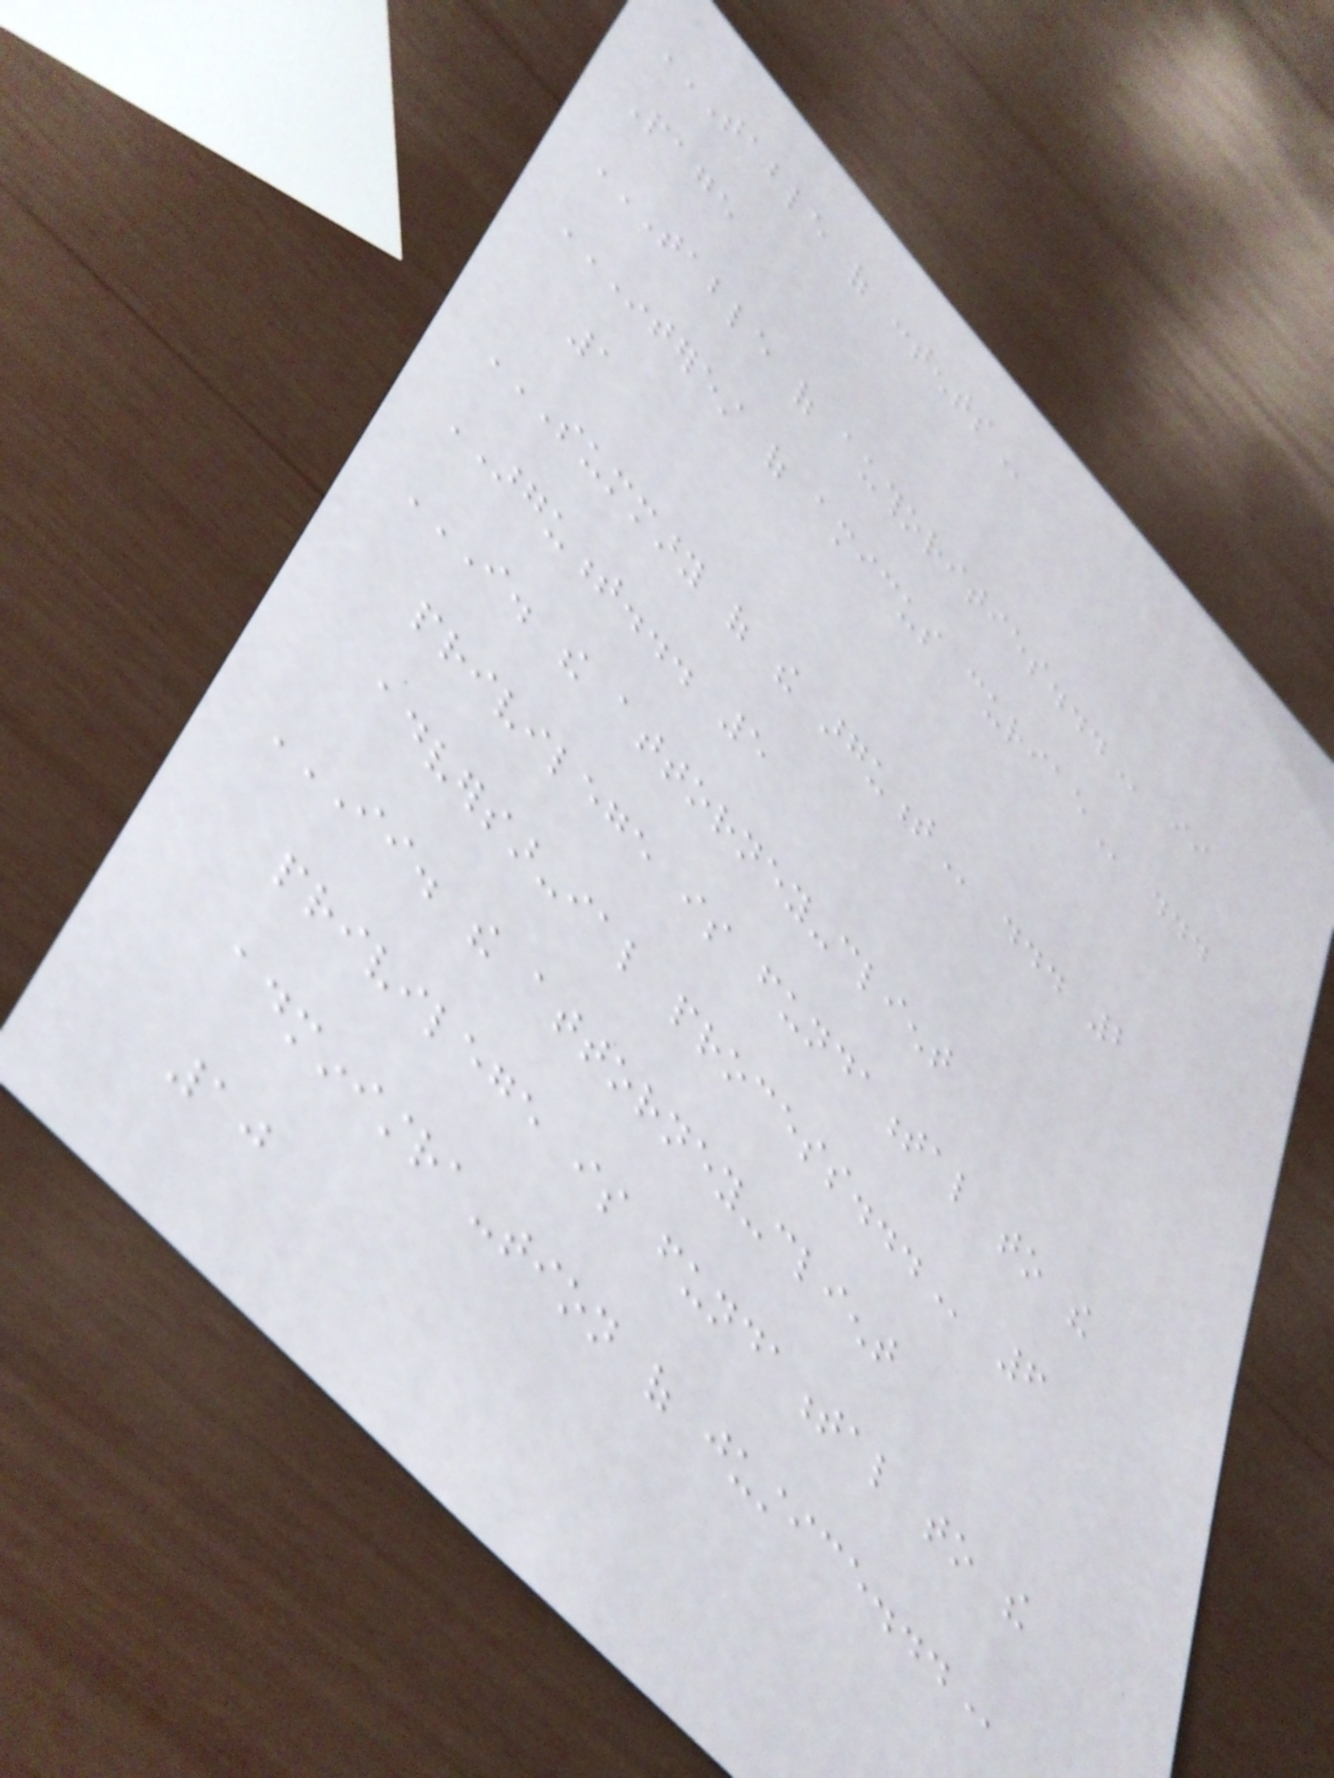TABLE OF CONTENTS
Page
TABLE OF AUTHORITIES... ii
INTEREST OF AMICUS CURIAE ...
1
SUMMARY OF THE ARGUMENT ... 2
ARGUMENT... 5
I. THE ATTORNEY-CLIENT
PRIVILEGE IS FUNDAMENTAL TO THE
ADVERSAR-IAL PROCESS... 6
II. THE ATTORNEY-CLIENT
PRIVILEGE IS FUNDAMENTAL TO THE
ADMINISTRA-TION OF JUSTICE...
10
